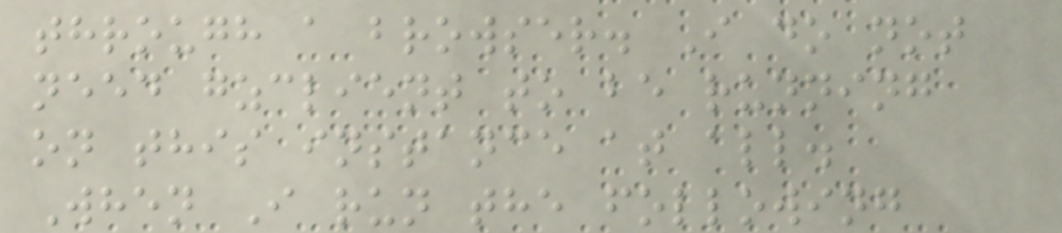through a browser. I do not
need gzclient to be running
on this instance at all.
When I run the following
